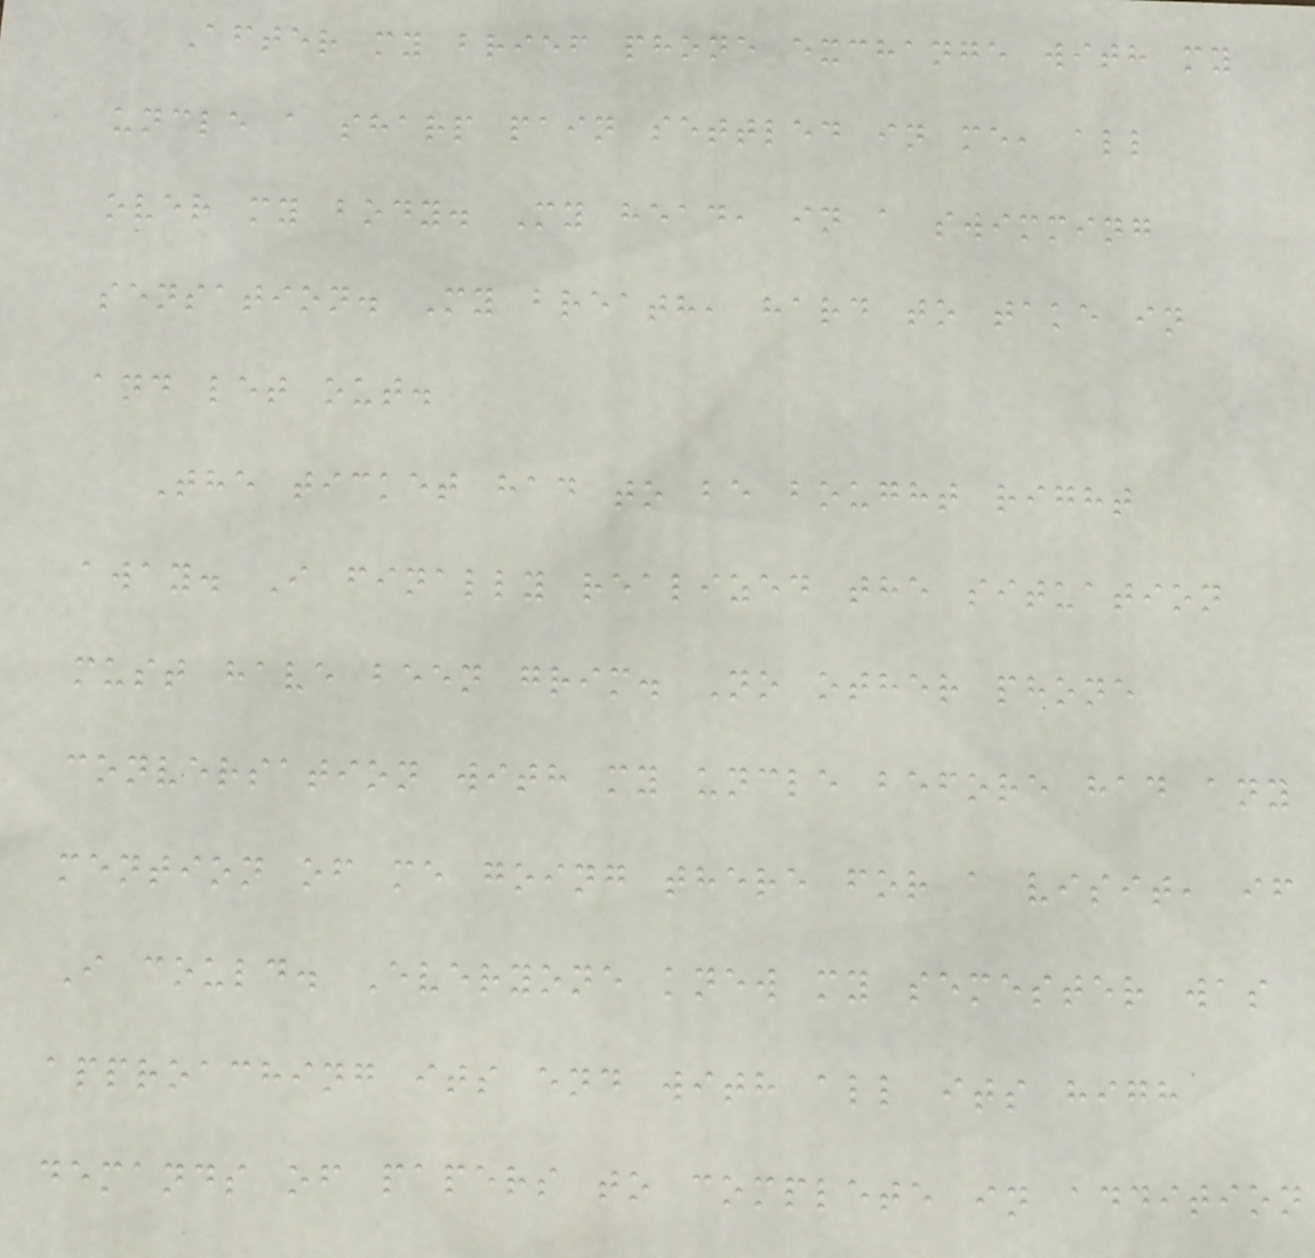After my brief phone exchange with my
uncle a sharp pain settled in me, all
over my body. My head, in a swimming
sensation. My breath, hard to take in
and let out.
The ticket had to be bought right
away. I finally realized the situation
must have been grim. No other phone
conversation with my uncle before had any
mention of me going there for a visit, if
I could. Everyone knew my semester was
approaching its end with all its high
demands of papers to complete in addition
